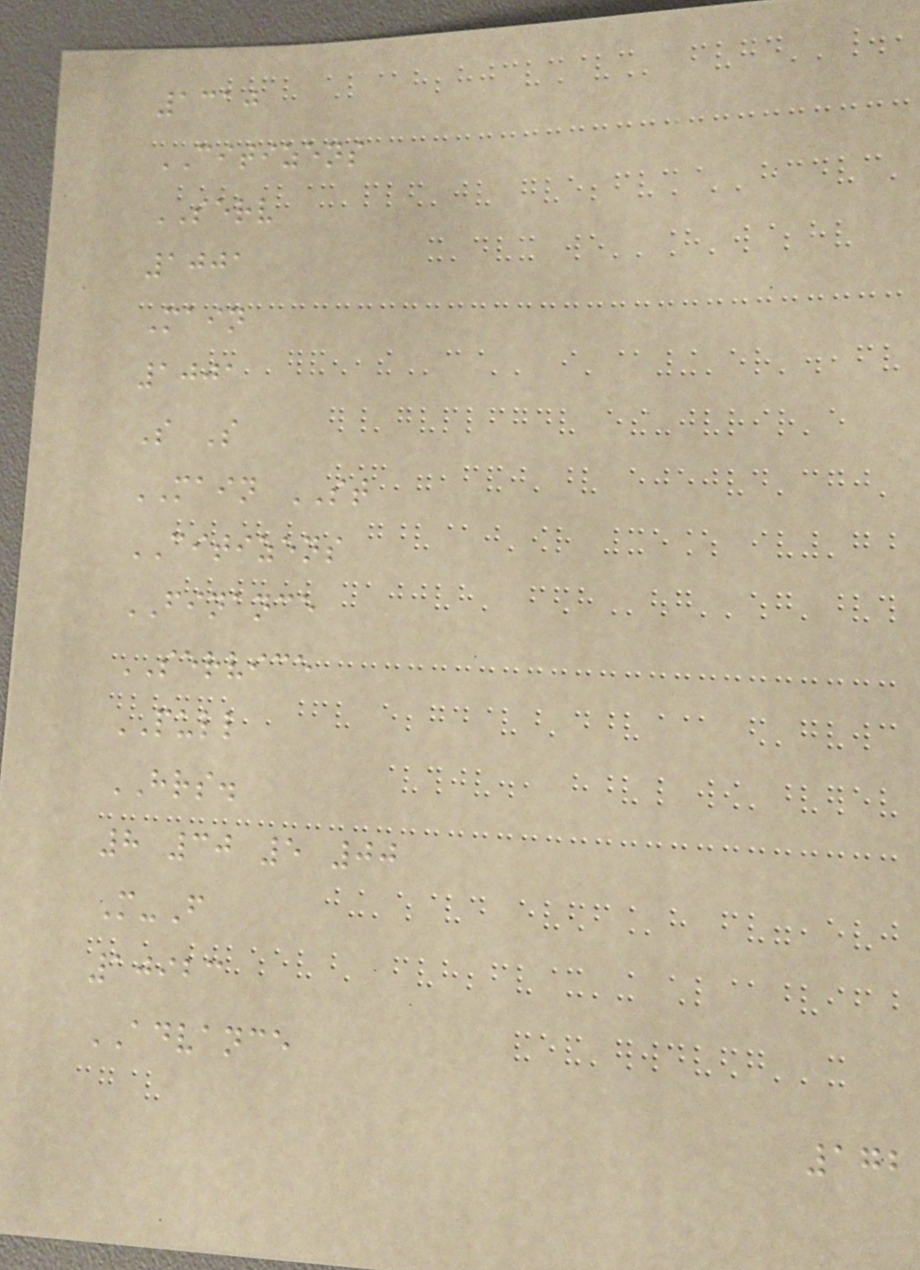1310
CITIZENS
SERV
1001
Main
1001
S S
MAIN ST
CITIZENS
FINANCE
SERVICE
PULL
HRS.
8 30 5 00
M-F
10923
ADVANCE
172
